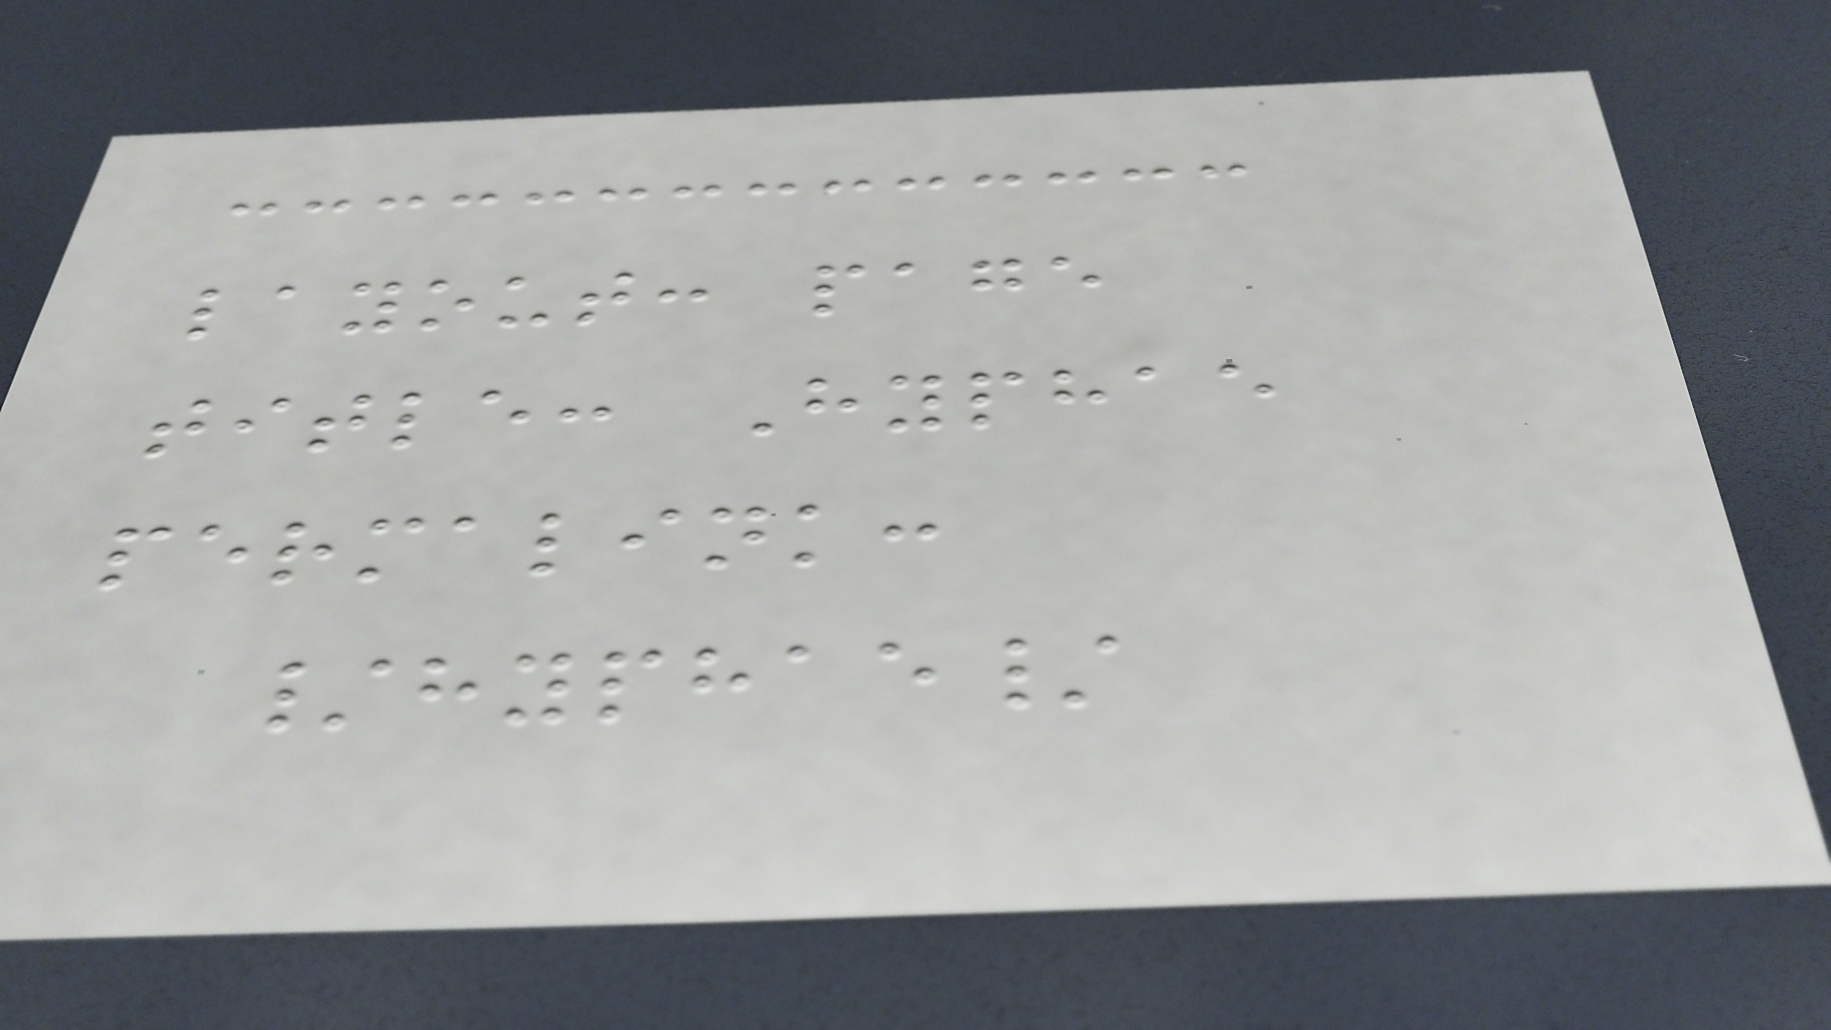layout: page
title: Hyphae
permalink:
/hyphae/
